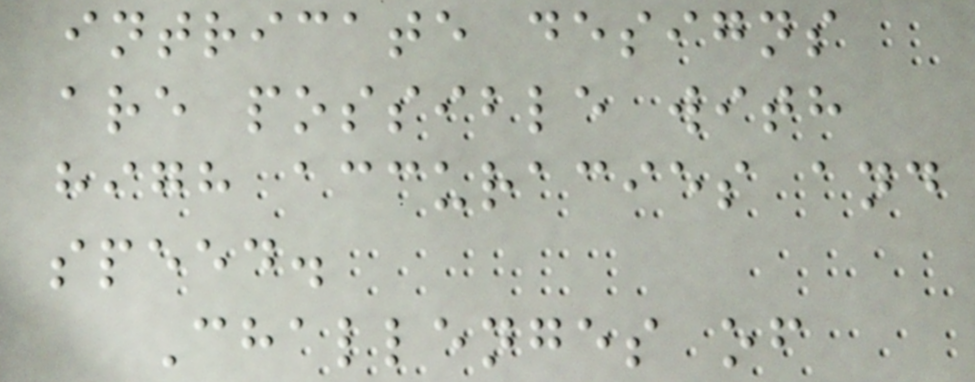intricate designs
are possible with
high accuracies and
speed.
Challenges of
